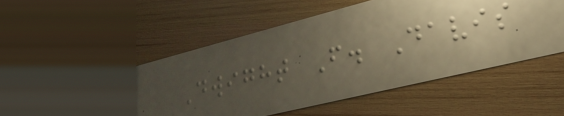Dwight F. Davis
